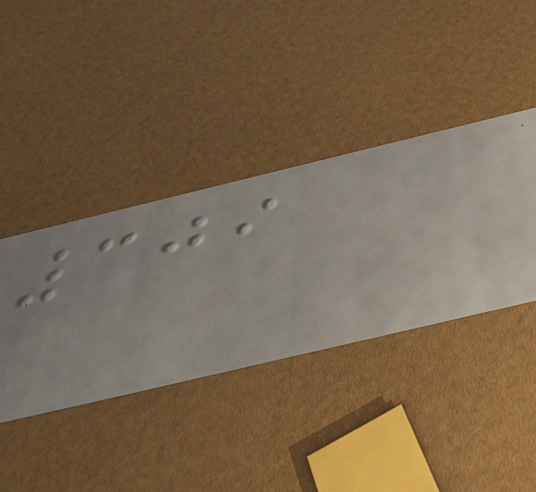309
